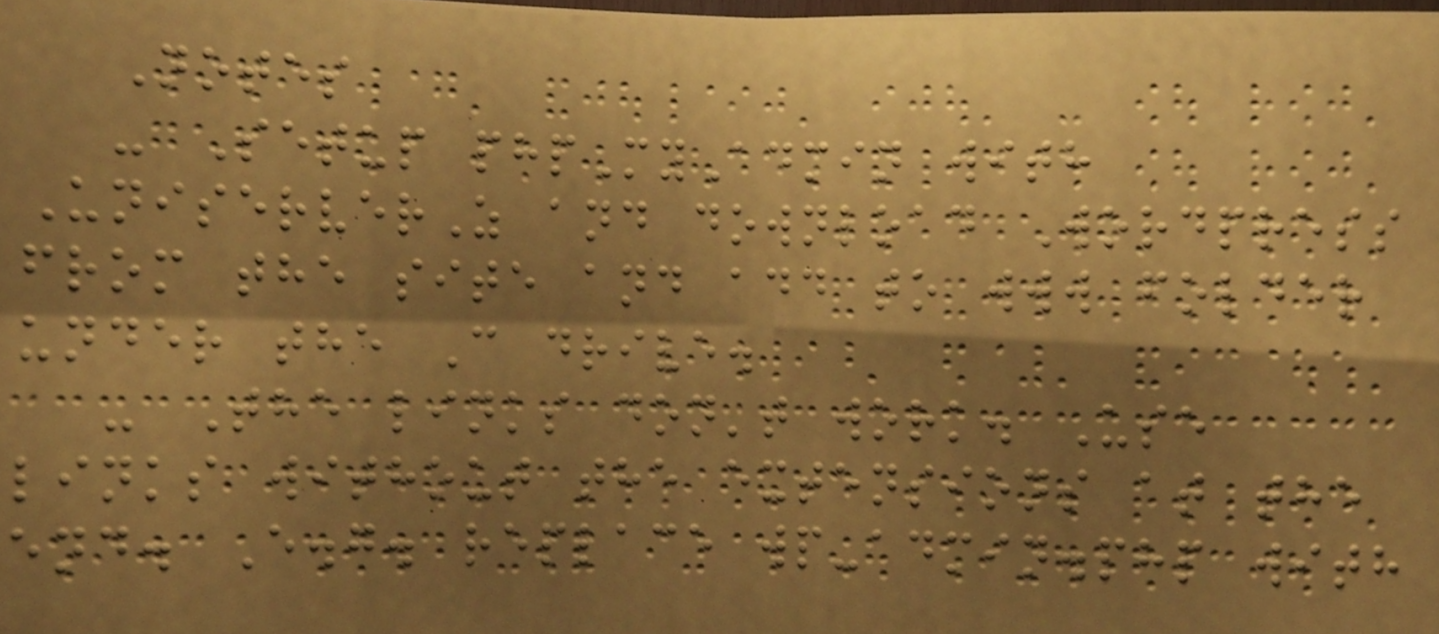Notes
- Setup phpMyAdmin with
UniserverZ and download Wordpress
from the site and add to www folder
under the C drive.
- The links don't work. Use
links without the extensions at the
end. E.g. replace wp-admin.php with
